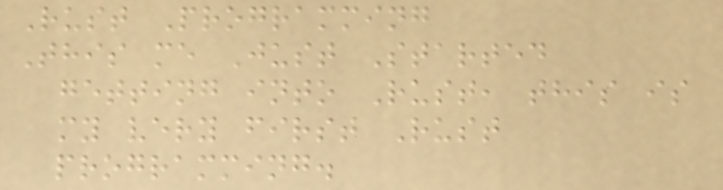Rust Programming
This me Just Started
getting into Rust, this is
my very first Rust
programming.
